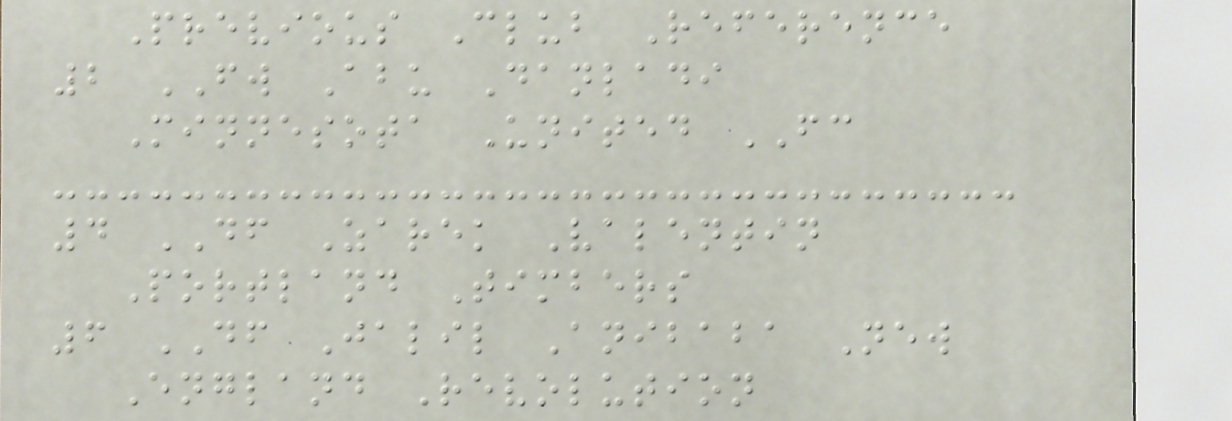Previous Club Reference
2 FW Abu Danladi
Minnesota United FC
4 DF Zarek Valentin
Portland Timbers
6 DF Jalil Anibaba New
England Revolution
